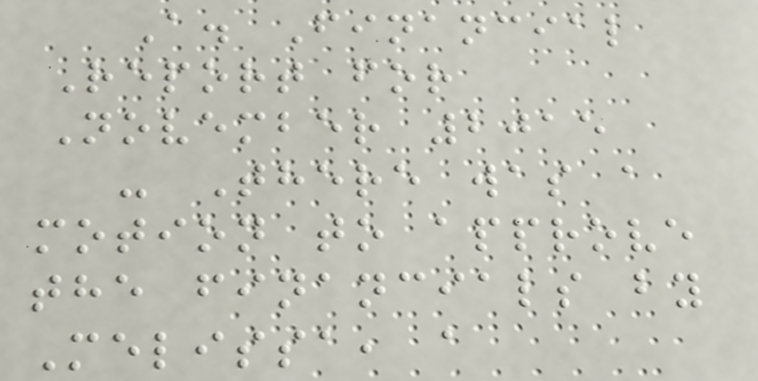A. Financial
Report for
November 2015
- There was a
motion to approve
the financials by
Melissa, a
